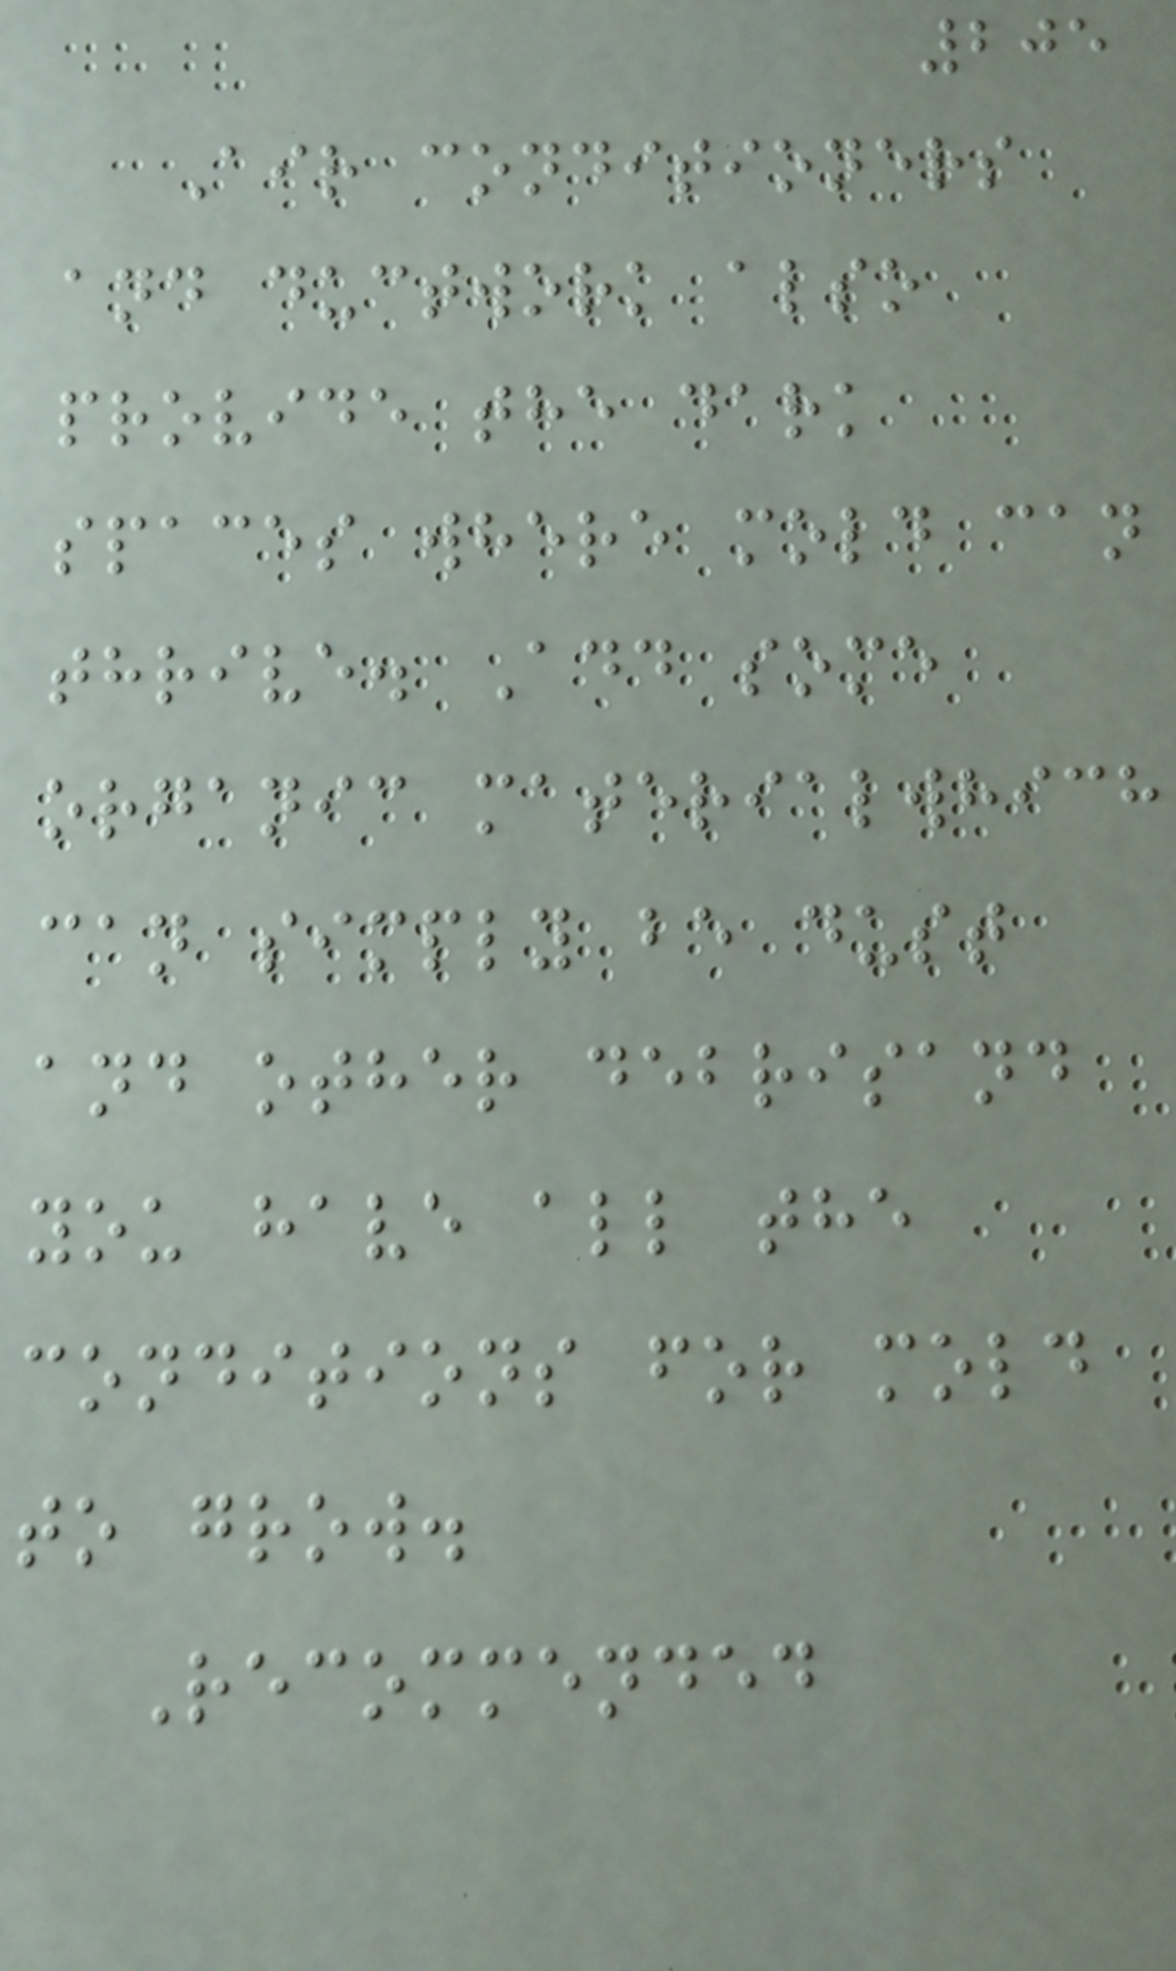205
Air conditioners
and ductwork also
provide the dark
spaces where mold can
thrive. Add some
organic materialwhich
can simply be dust
and other debrisand
you have all the
conditions for mold
to grow.
Recommended
